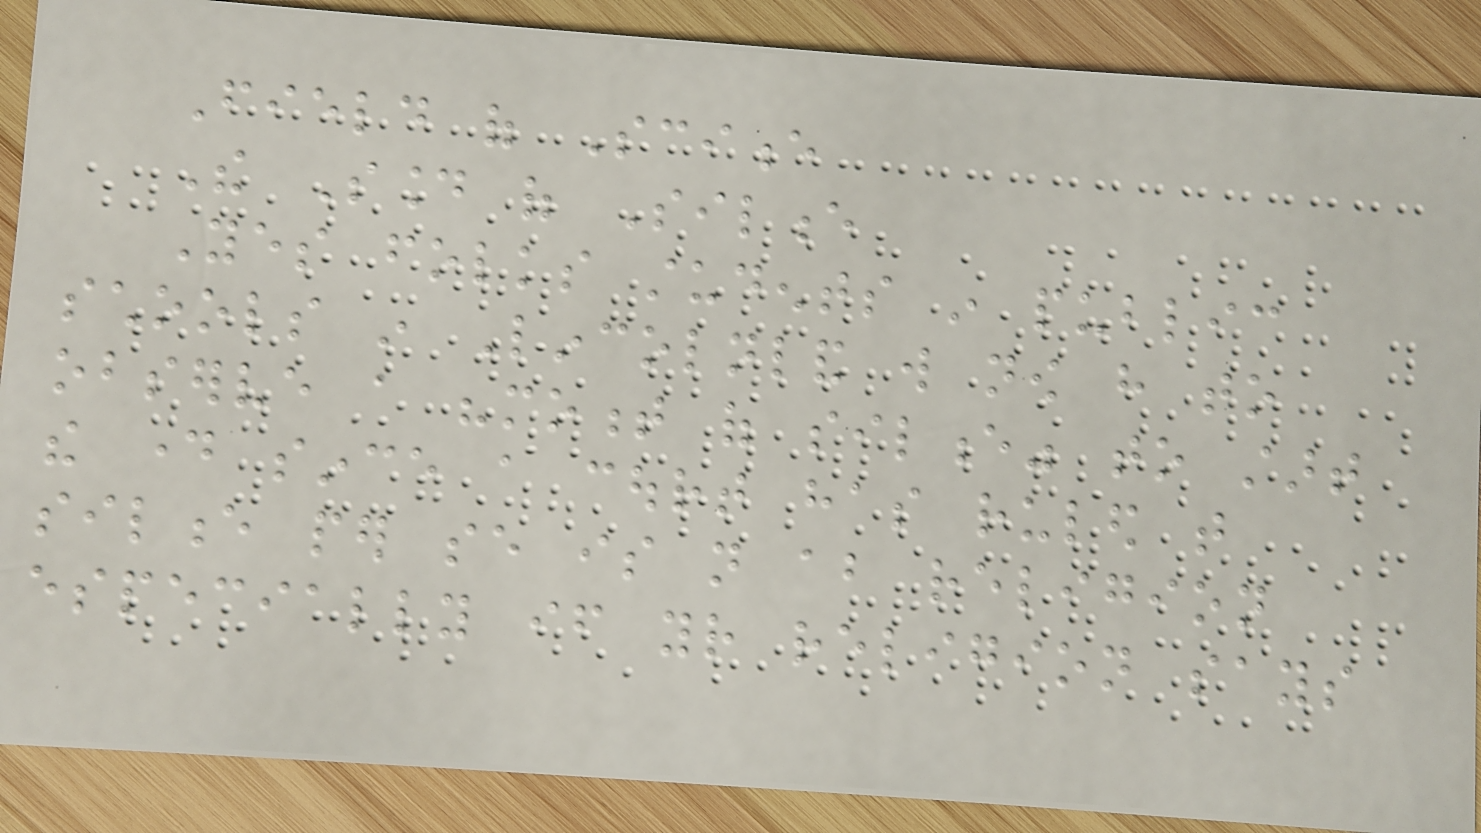Field of Science
The Sound of Silence
Yes folks students in public
schools in Lincolnland will now have to
observe a "moment of silence" to start
the day since a court has ruled that
silence per se is not about religion
especially if your religion says
